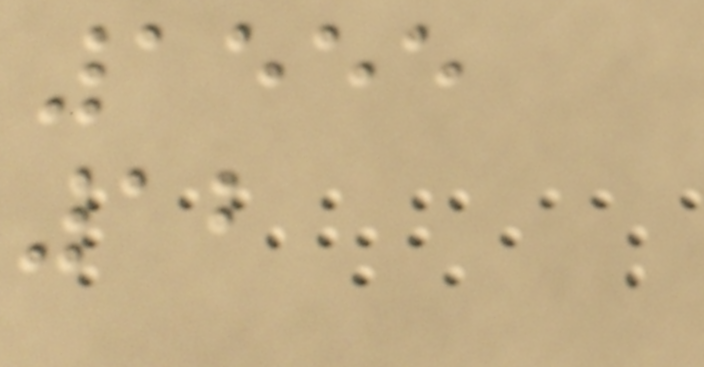1555
12
